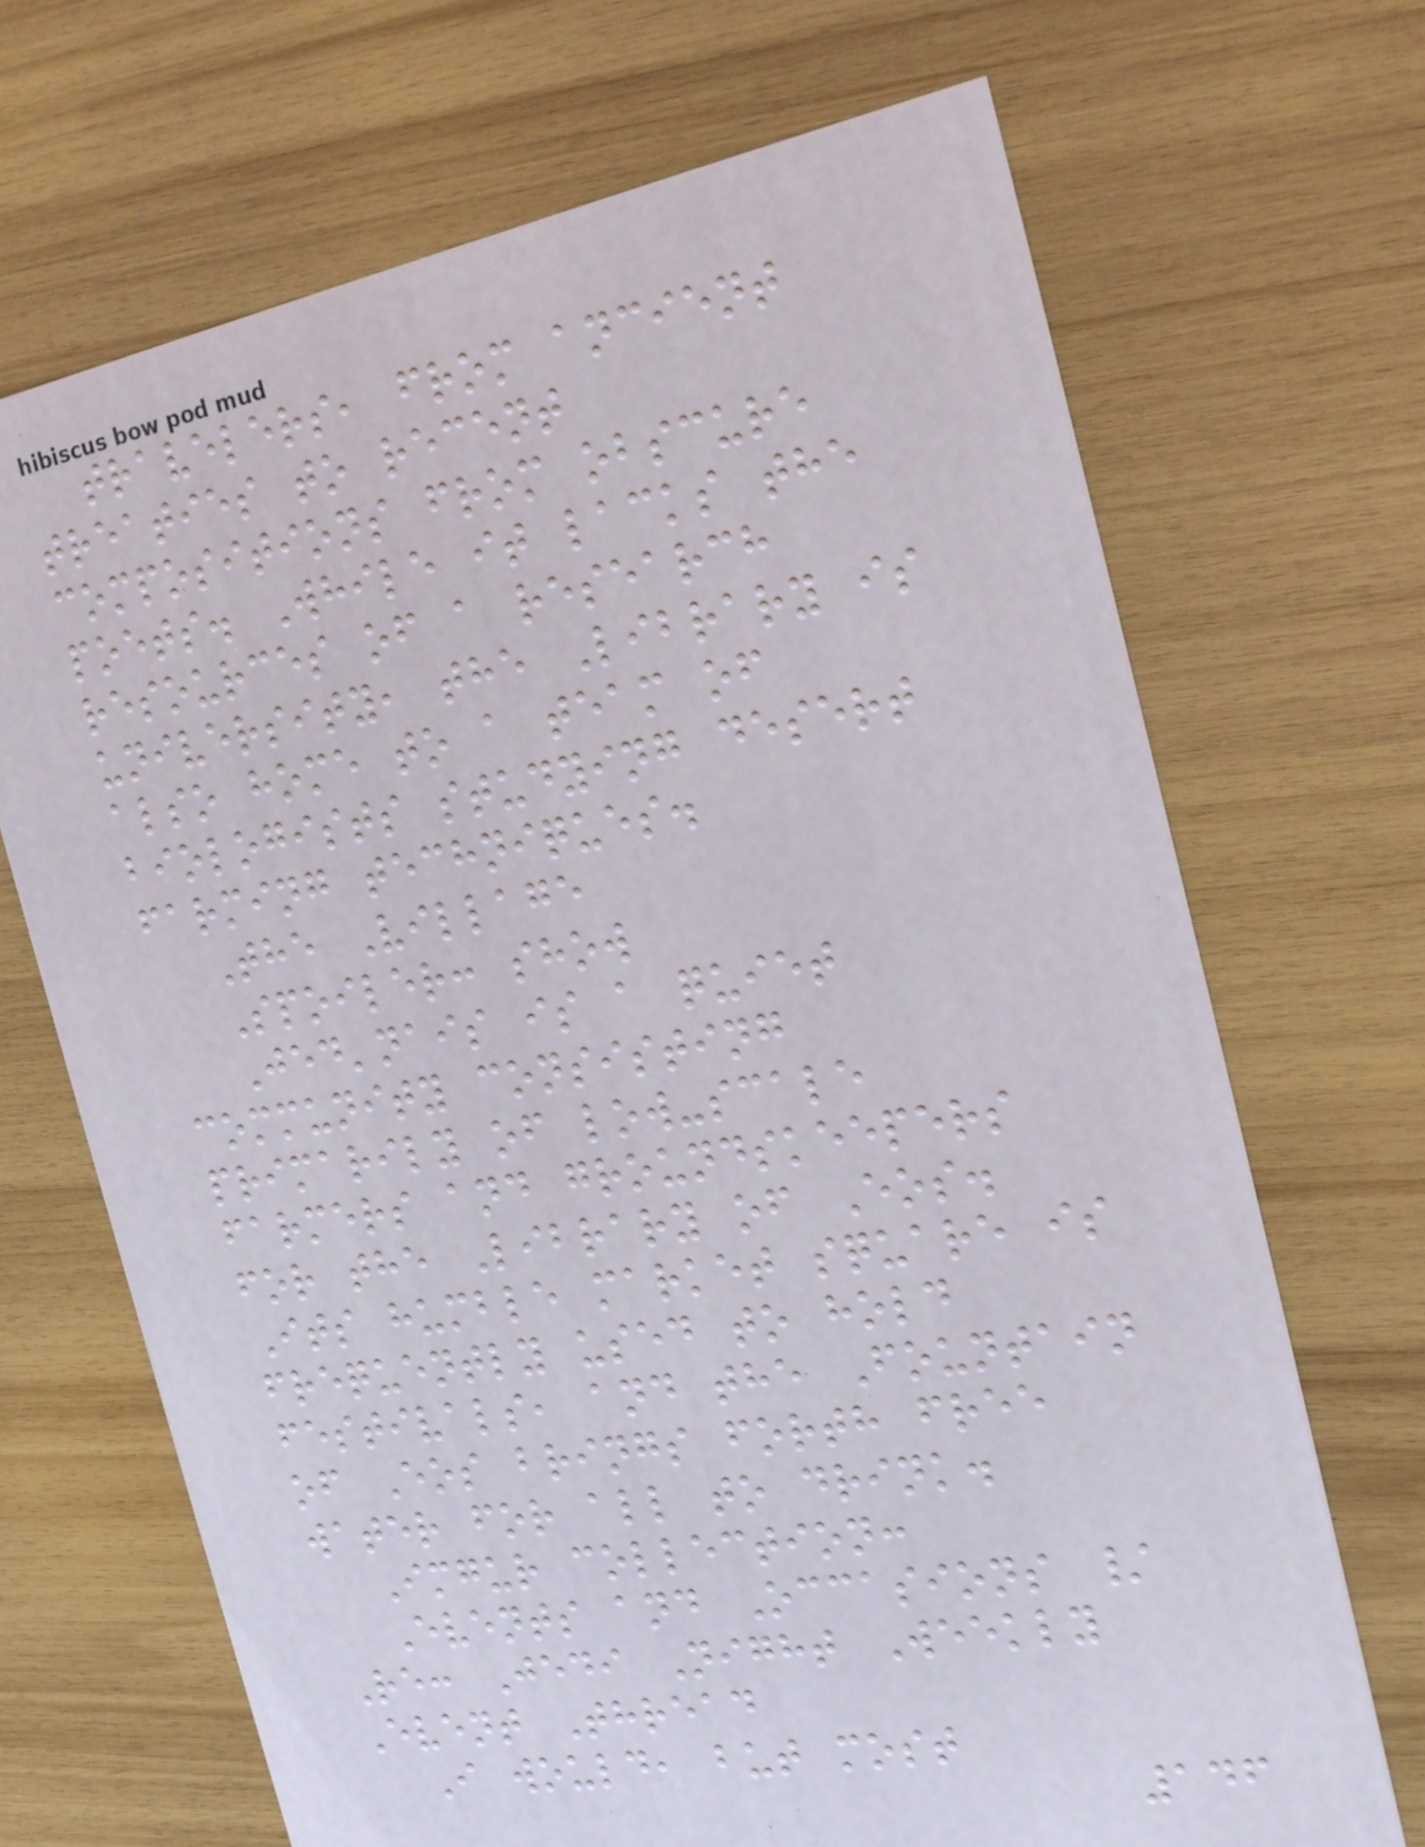travelers, from ancient
treaties to recent
compositions from obscure
poets. While it lacks the
resources of a research
university, the Library is
also home to a team of
biologists studying desert
farming techniques.
The Village
Spoiler: show
Jed'nais is a quiet
community consisting
primarily of low-scale
farmers and groundskeepers
for the Library of Eos.
Its humble market square is
frequently used to hold
festivals, and the Fountain
of Eos brings forth free
water for all to drink.
Imgur collection:
Events and Occasions /
Re: Jedi Night Weekly
Event Thread
I would, but most
146
